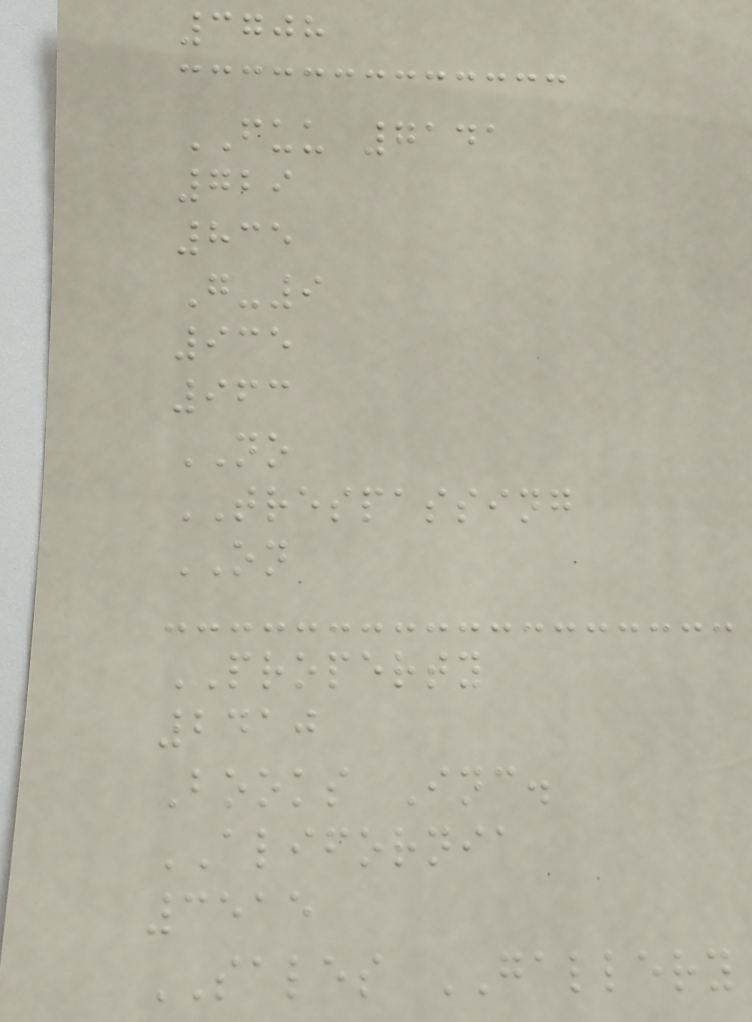3708
FUU 7141
729
835
G-9
935
963
NO
TRESPASSING
ON
PROPERTY
2410
Books Inc.
ALIFORNIA
3515
SALES GALLERY
